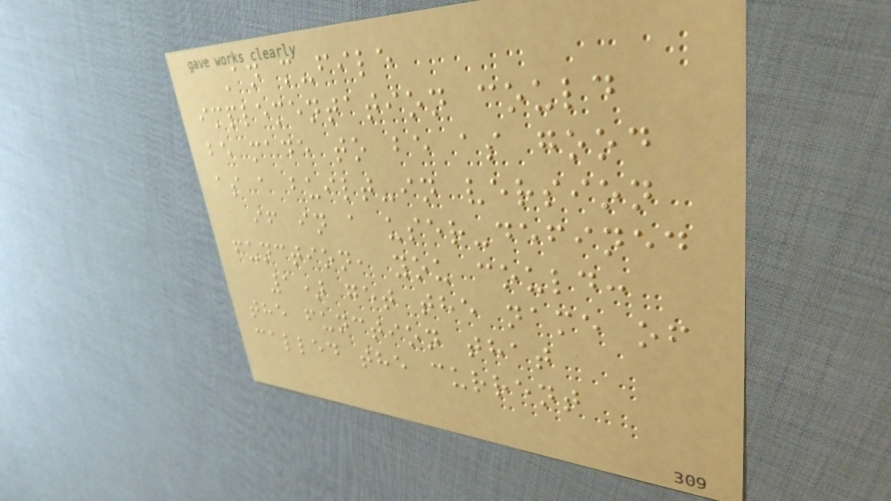An m-file
implementation could
be made to be as good
as a built-in version
if in a user-defined
function, you could:
1) get the name of
the function that
called the current
